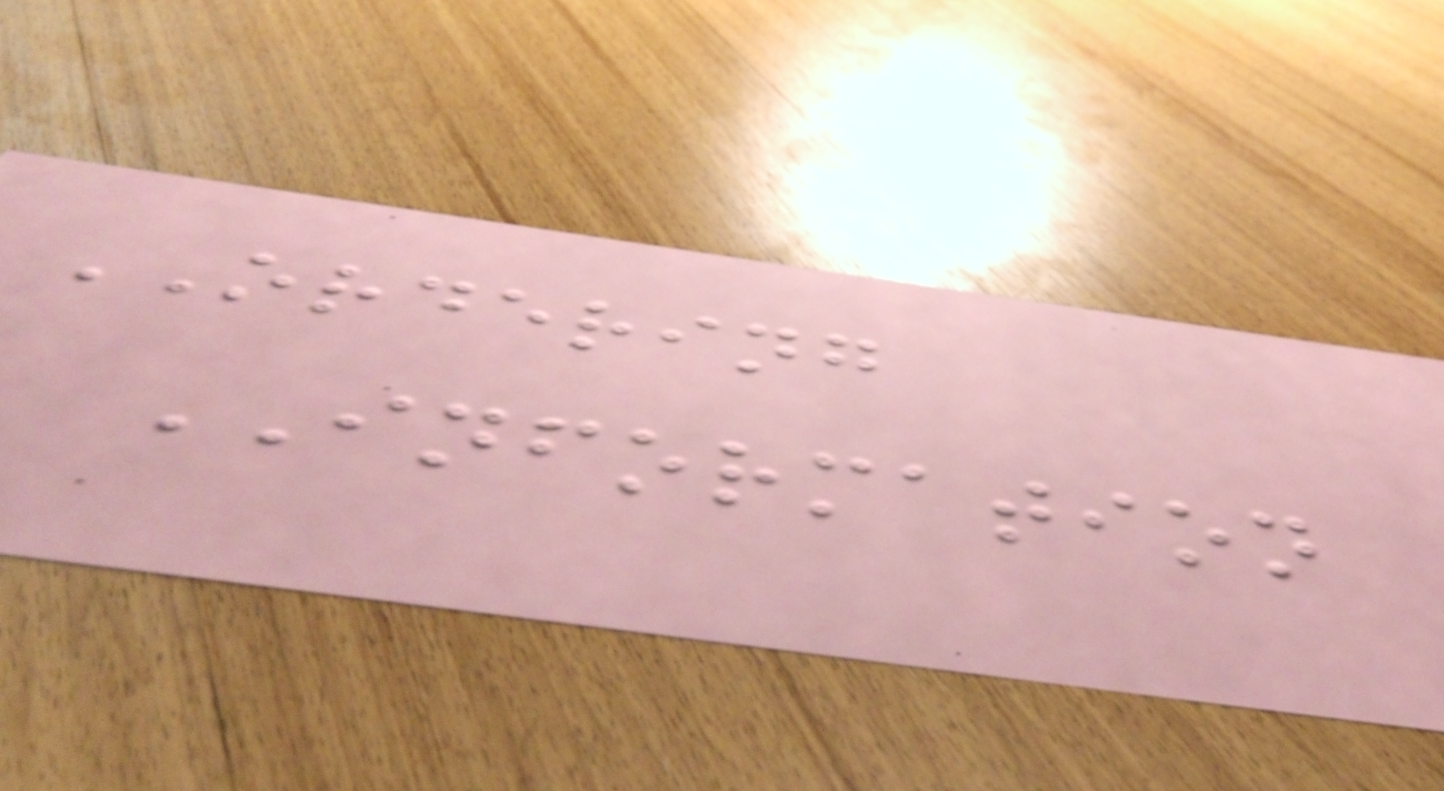ORDERING
INFORMATION
